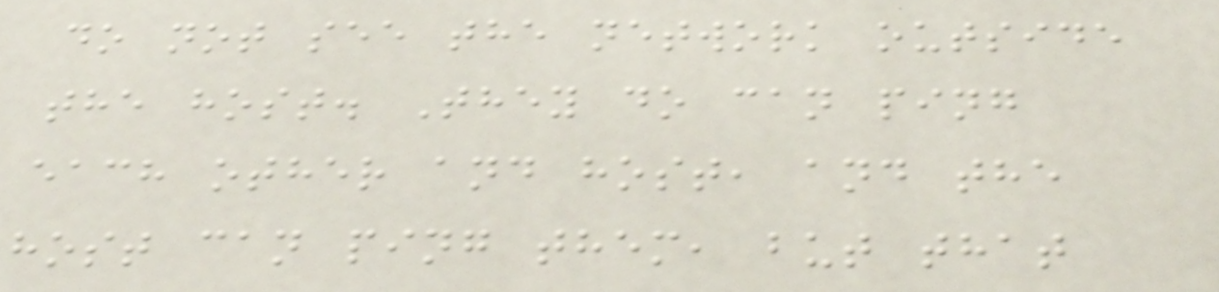do not see the network outside
the host. They do can ping
each other and host, and the
host can ping them, but that
